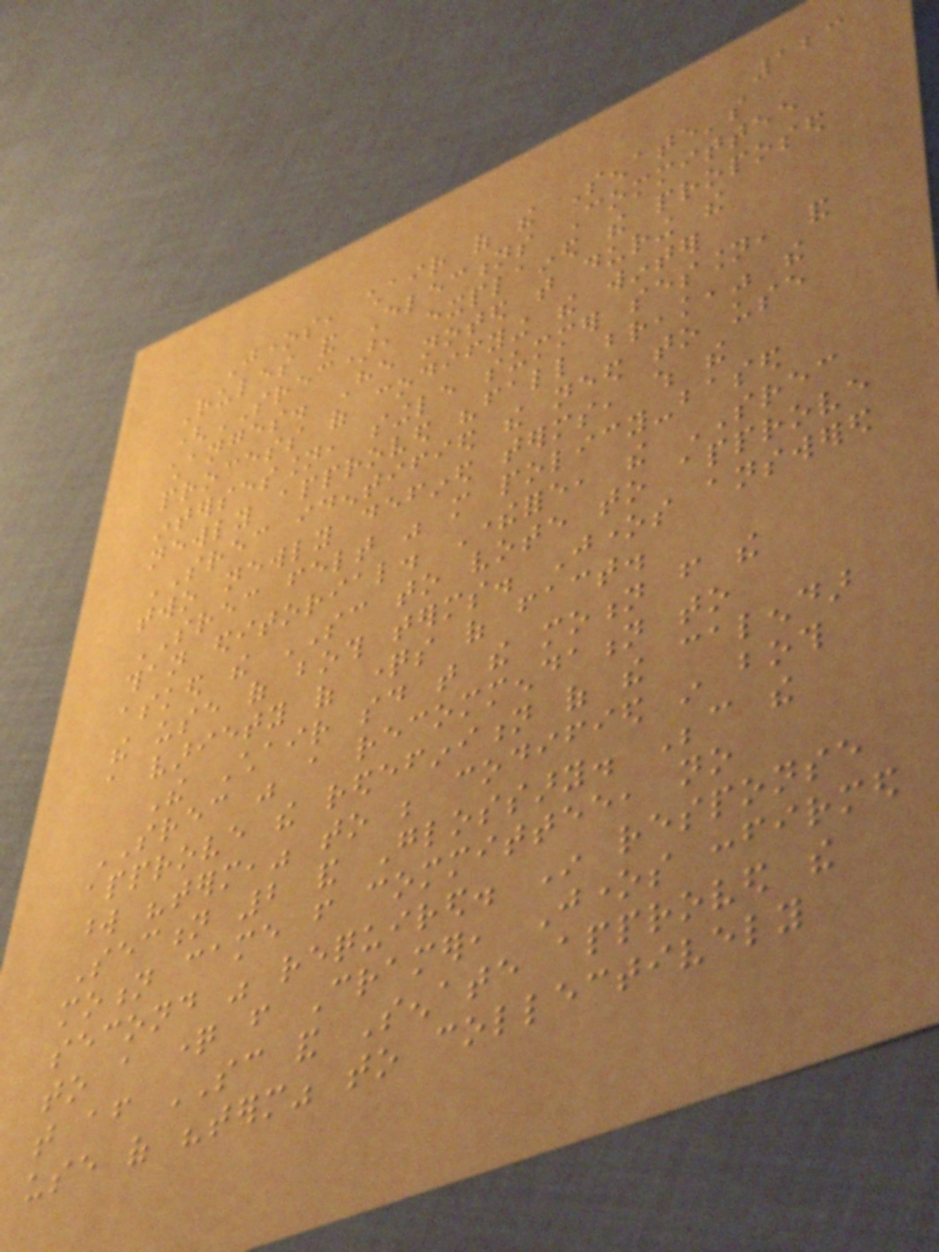123
Jones, chair of the Senate's
Rules and Elections Committee
(SREC), explained the proposed
changes. He noted that during the
process of codifying the winter
intersession, single summer session, and
newly approved "fall break," the
SREC identified the need to use
two newly defined terms, which the
SREC felt was more policy-based
than editorial. Therefore, the SREC
asked the SC to vote to approve
the use of both terms. Jones answered
a variety of questions of fact.
The Chair said that the motion from the
SREC was a recommendation to
approve the redefinition of the calendar
word "term," to be codified in both
Section 2 and Glossary. Because the
motion came from committee, no
second was required. In response
to a question from Cramer, Jones confirmed
that after SC and Senate approved the
use of "term" to collectively
